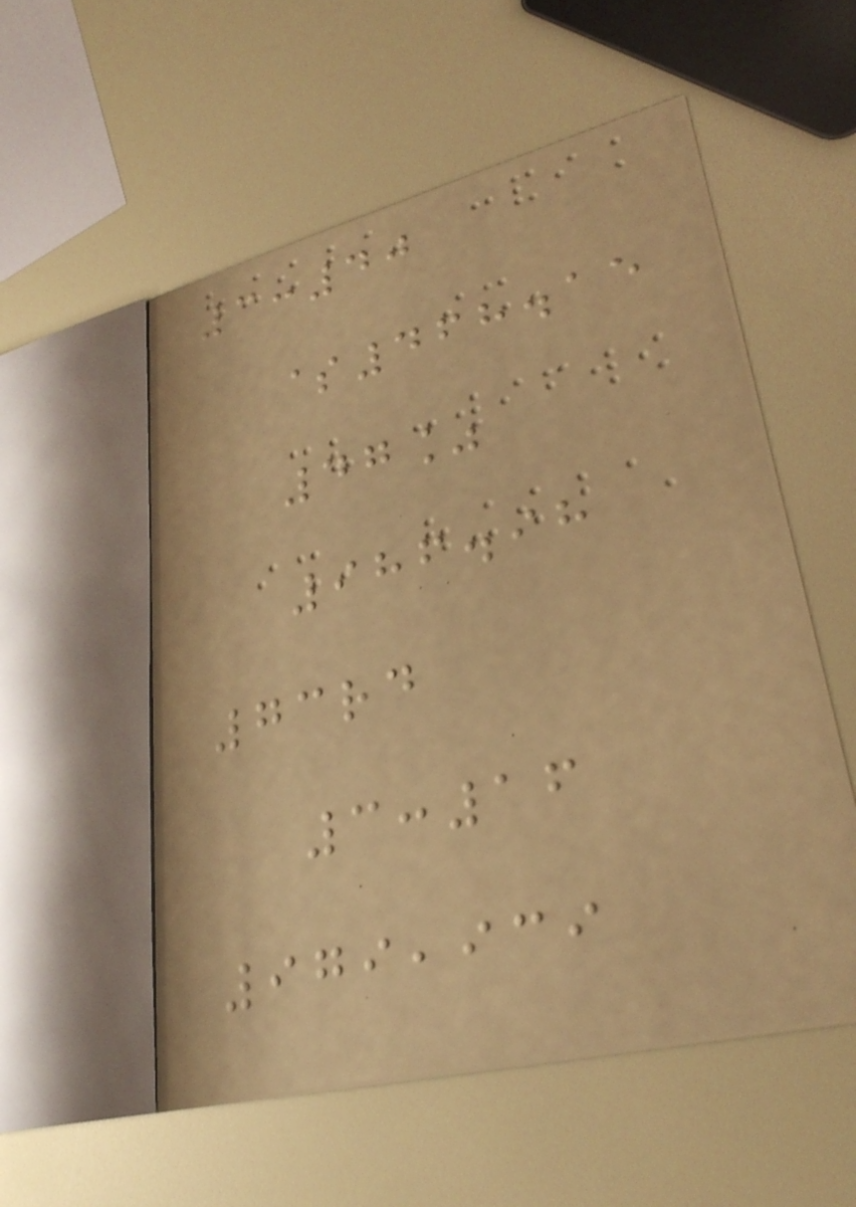3:40
$468.15
47%
986.98
73rd
3:16
979,939
